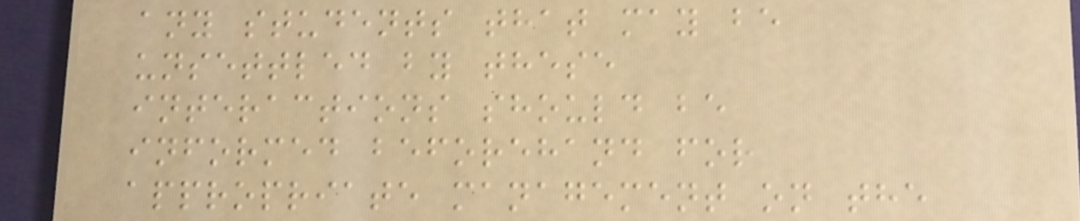any students that may be
unsettled by these
interactions should be
informed beforehand for
appropriate management on the
